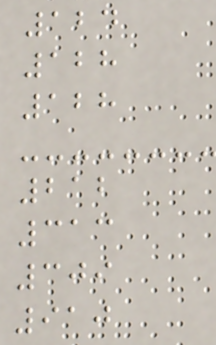124
128
128
212
313
309
910
